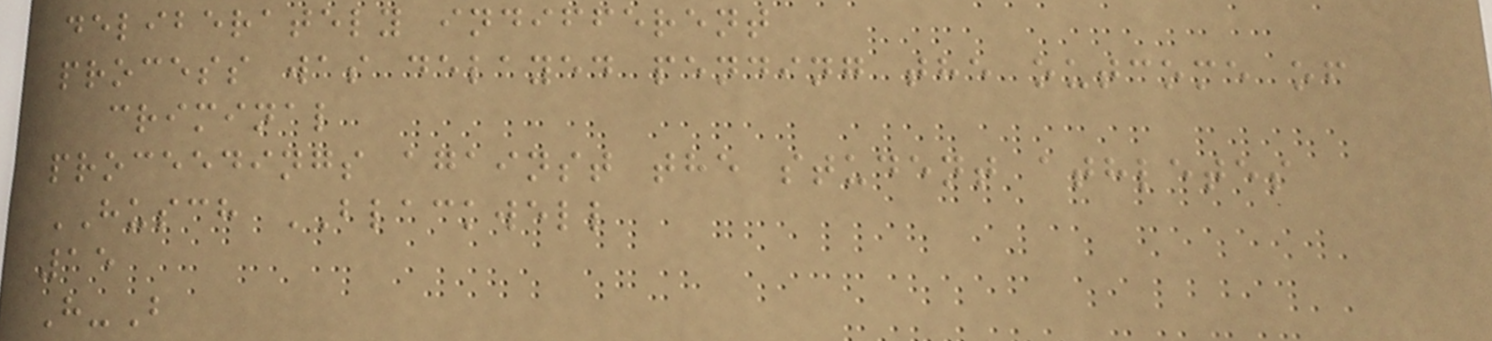deliberately indifferent
process was delayed pending the outcome of
criminal
proceedings against the student athletes
HUSCH BLACKWELL
15
H-B
